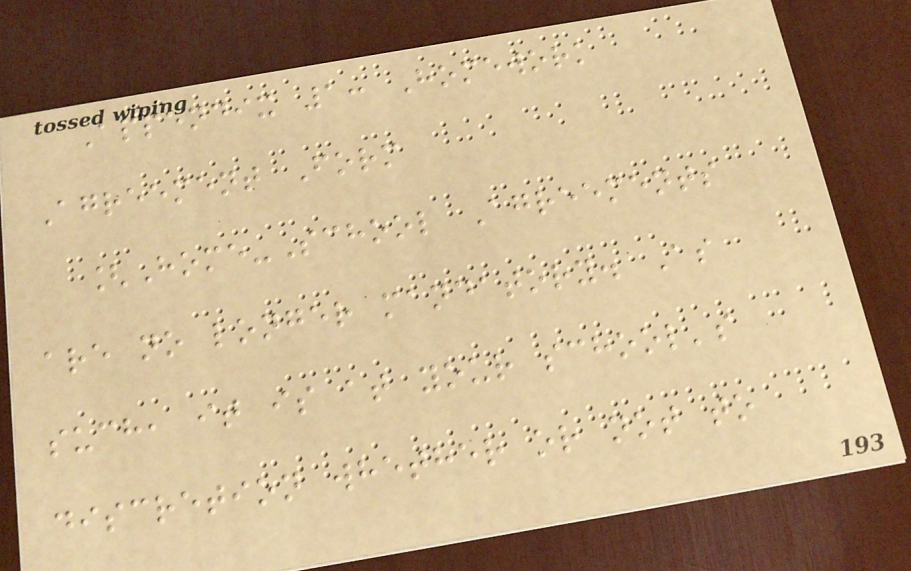Appendix 1: Homework
Agreement Form
[Home-School Agreements
are no longer mandatory. As
such, it is at your school's
discretion whether or not to
